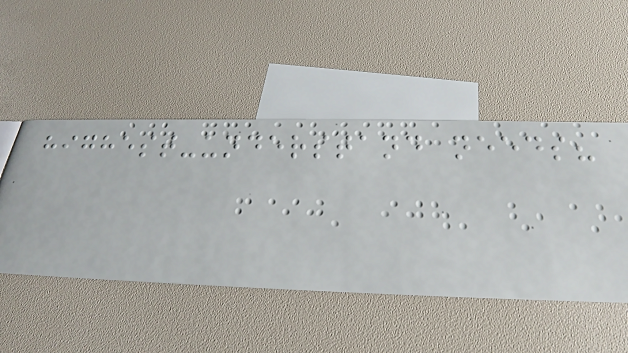highest-understand needs?
